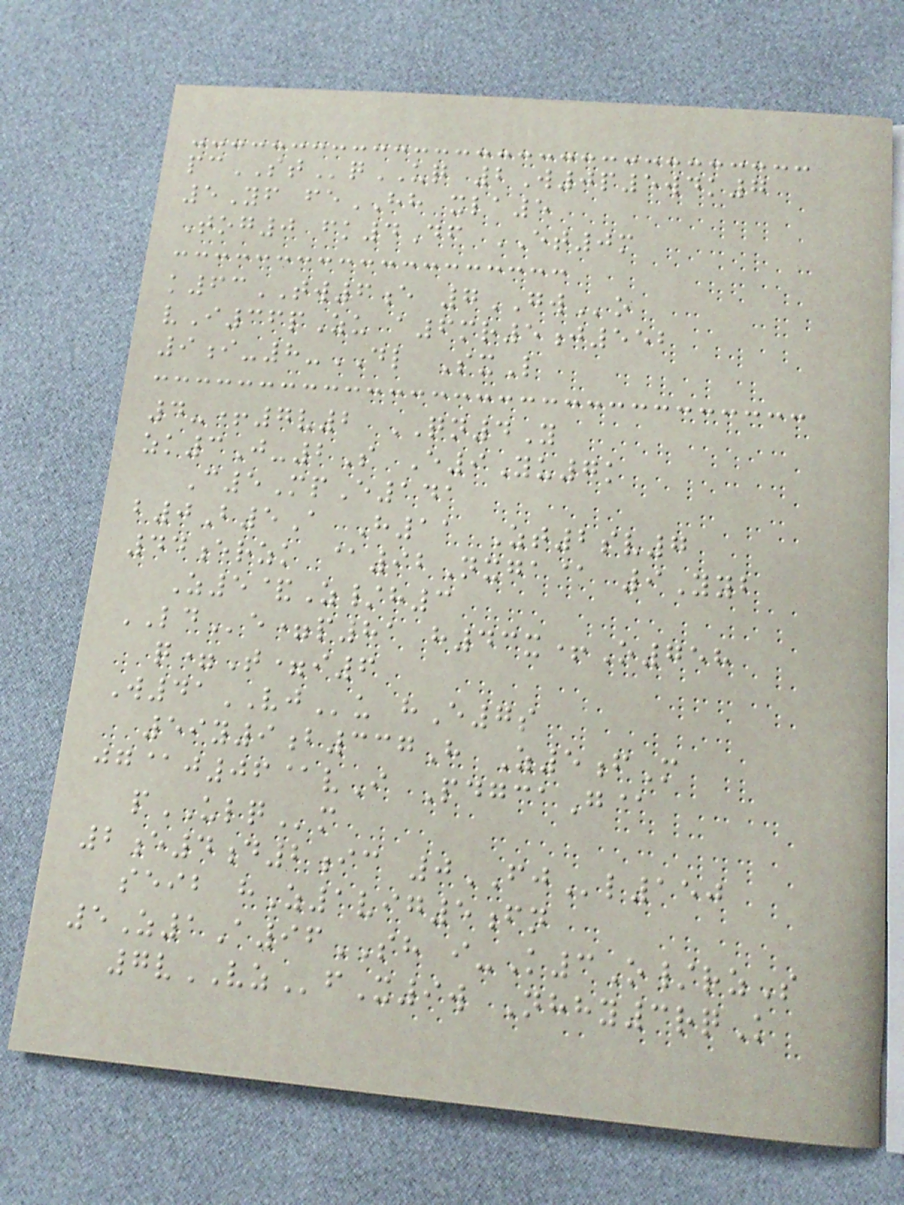pcSTqUQ 2W0p5wdk7
5Yf feHH xla5
Tog0 fk4Df ET0m
k63TW6e 7GWo
vI36pZu a6mr5j552
9i-8-DL SxL
4-+7v2 QN4Y
zk3J-2S E9Yu7k
C5MpE141
b0B5A H11 Zt2sv7
44erzk @92Nxga@ 9Yyb
Z5&Z/h3
LDe=p81 h43x+O758
q=T=i6
W41VJu hE7s
59y9b337H Z5fM
jg@j06@vI PdgcaG@
pULQm
2e4d2ic 0FJl150
seib hZ1vig5fn
5Z1A96SH i-K3O/rzS
7vVZfX9w Nhhy3rqK
